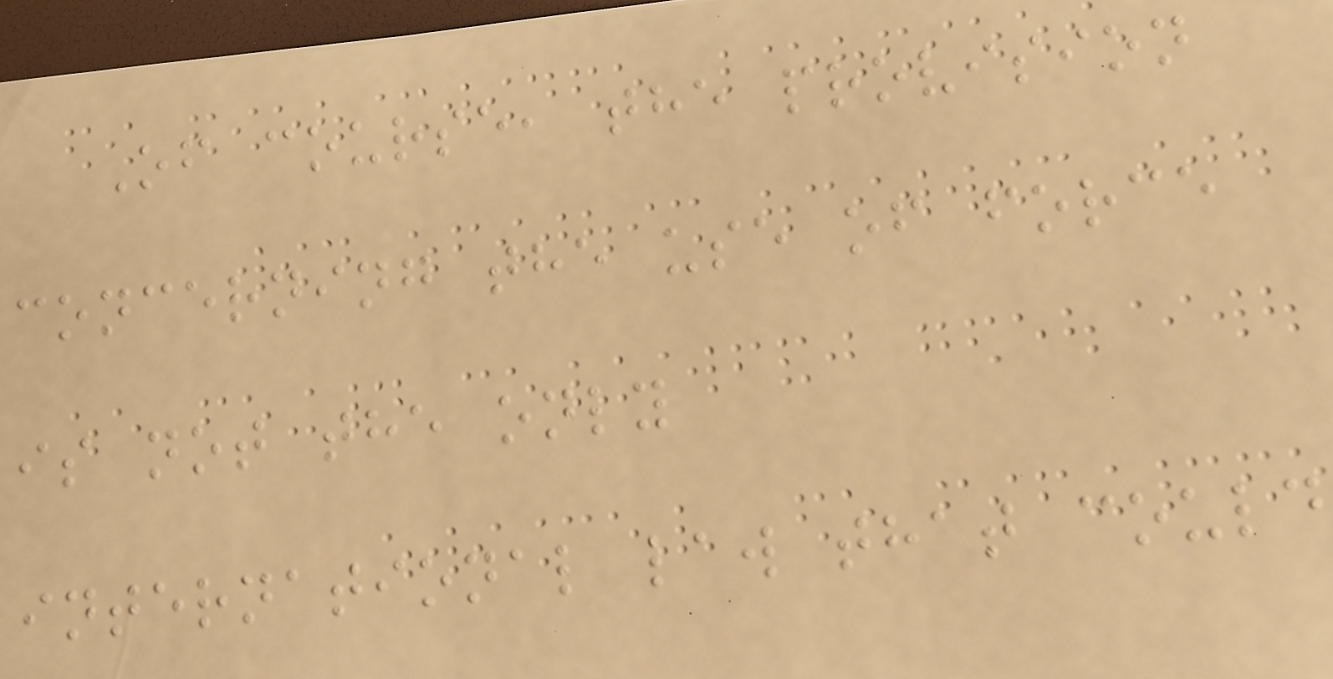Of course, the provision
concerning the use of force
is not the only
international law that could
